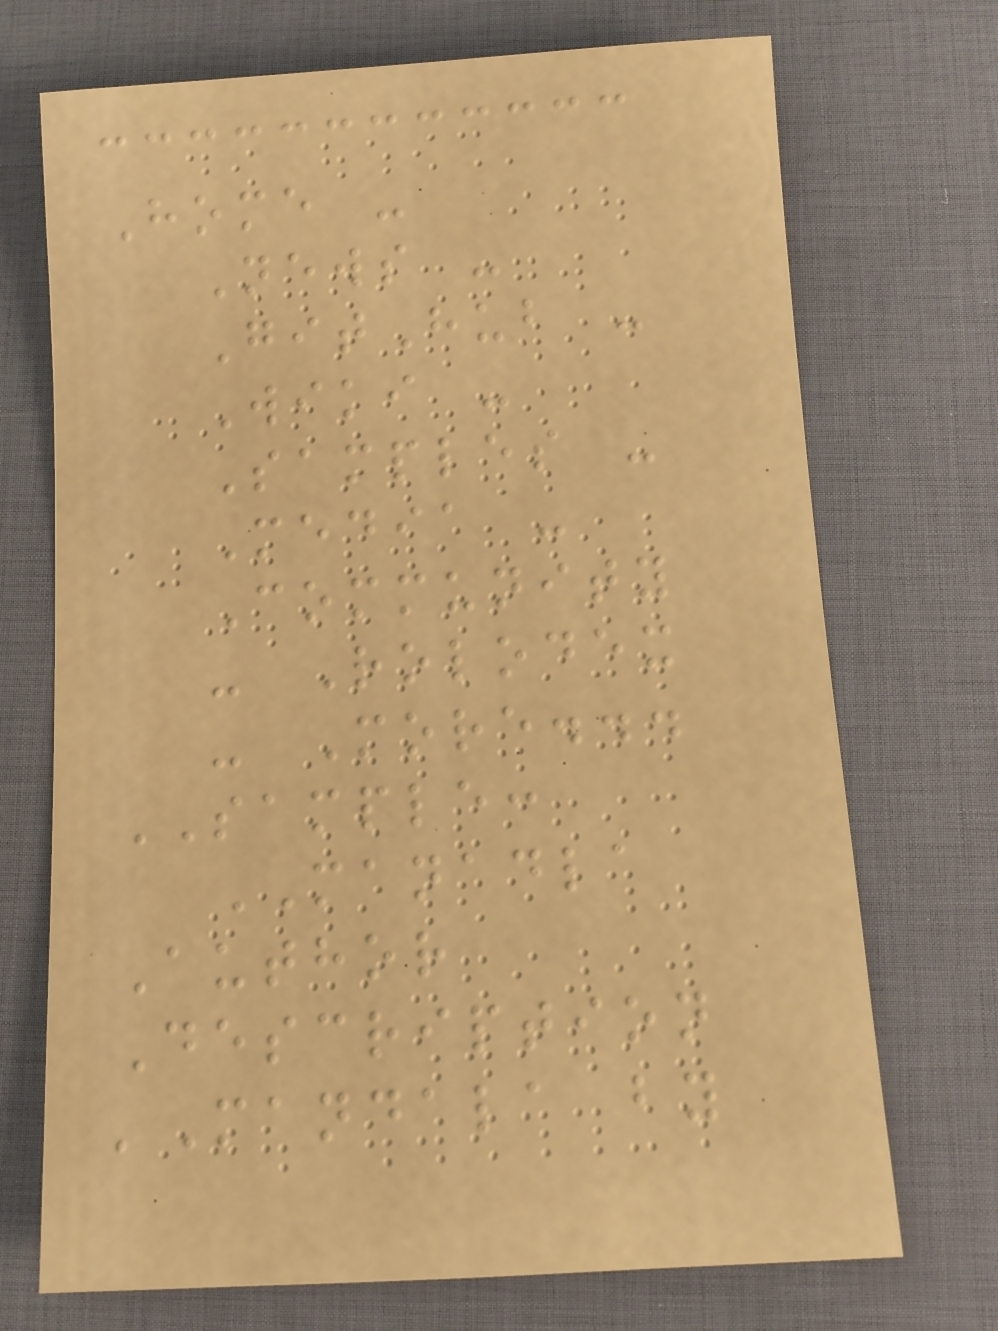Home -
News -
GitHub -
Wiki -
Samples -
Media -
Community
- Rolodex
- More...
SAMPLE:
MANADLA
Author
Description
'Mandala by
